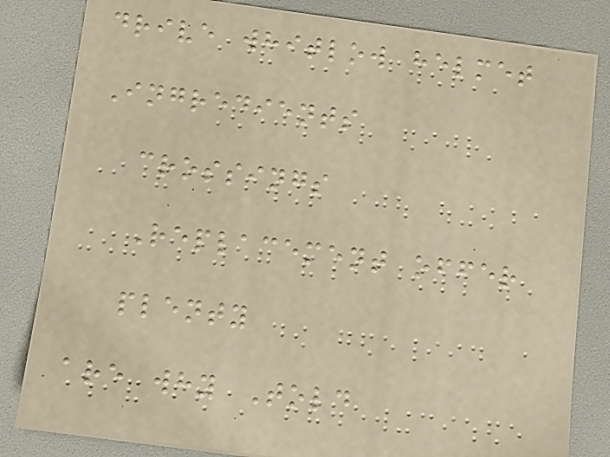drive whitlow helmet
Ingredients
crossings
Replacement offer
plenty
are why Told
